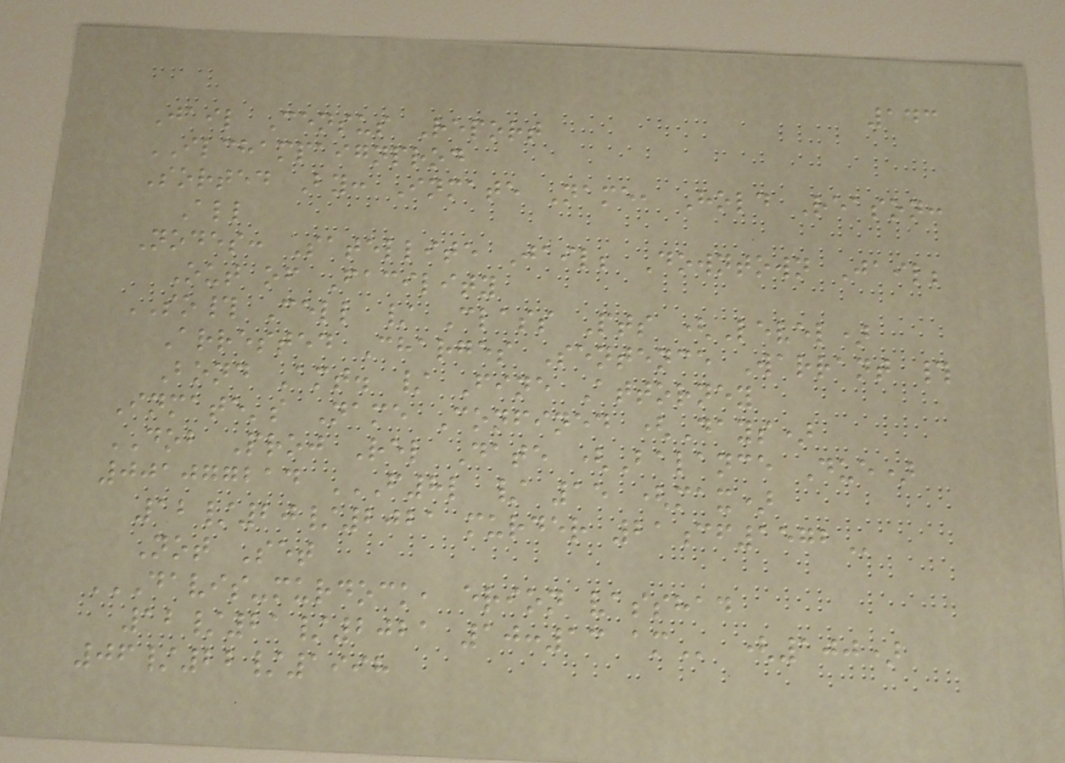143
Jail Census Report
ILCHAMPAIGNPROD
Sorted By: Inmate Name, Hold Reason:
All
Nodes: Satellite Jail; Downtown Jail;
Out of Facility
SO# Cell / Class Pts (Level)
Arrested Charges Sentence Warrant #
Bond Amt. / Fine Attorney
Inmate's Name Confined (Days)
DOB Proj Rel Date (Balance Due)
001077214 F8L / 15 (MAX)
12/20/2021 MURDER 21CF1572
Not Set
DAVIS-MURDOCK, ERION VASSHAD
12/21/2021 10:13 AM (100)
06/22/1998
